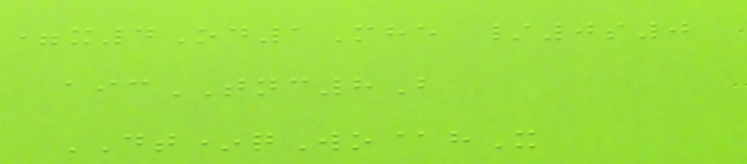=x4Od1Mhe /0s0
aicTNC8B
DT*qWo@hX
